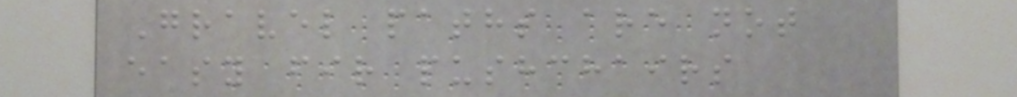Gravel paths are not
easy fir pushchairs
